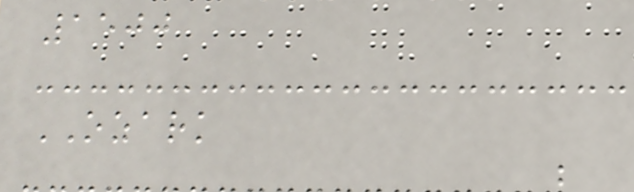1500
OZARK
